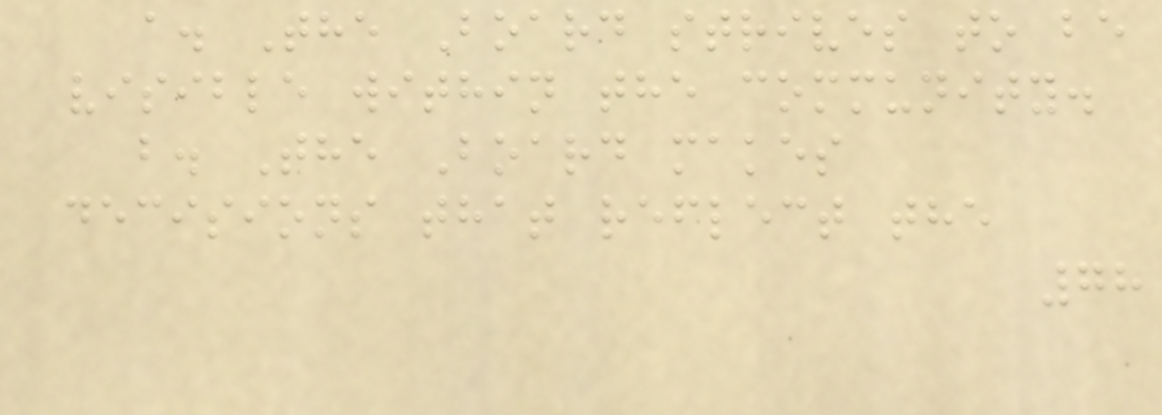a. The Board strives to be
visible within the community.
b. The Board makes
decisions that reflect the
78
